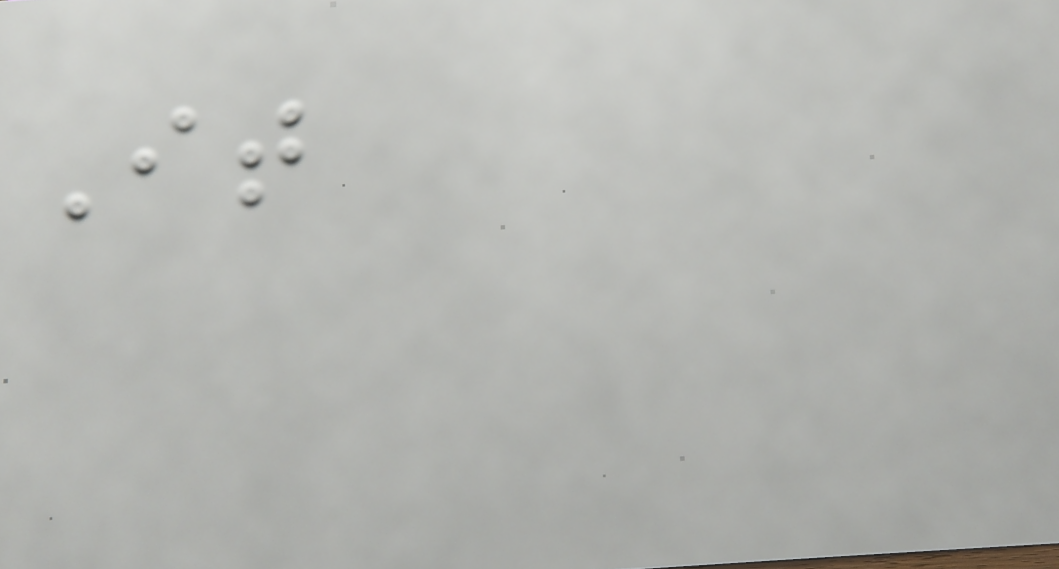It
